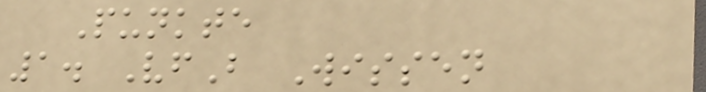Punkte
1. VfB Wissen
